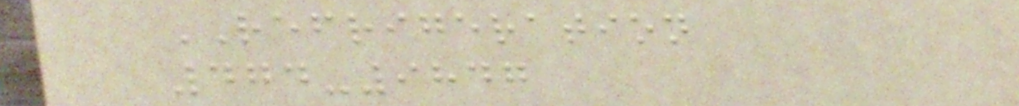REFRIGERATION
474-9847
